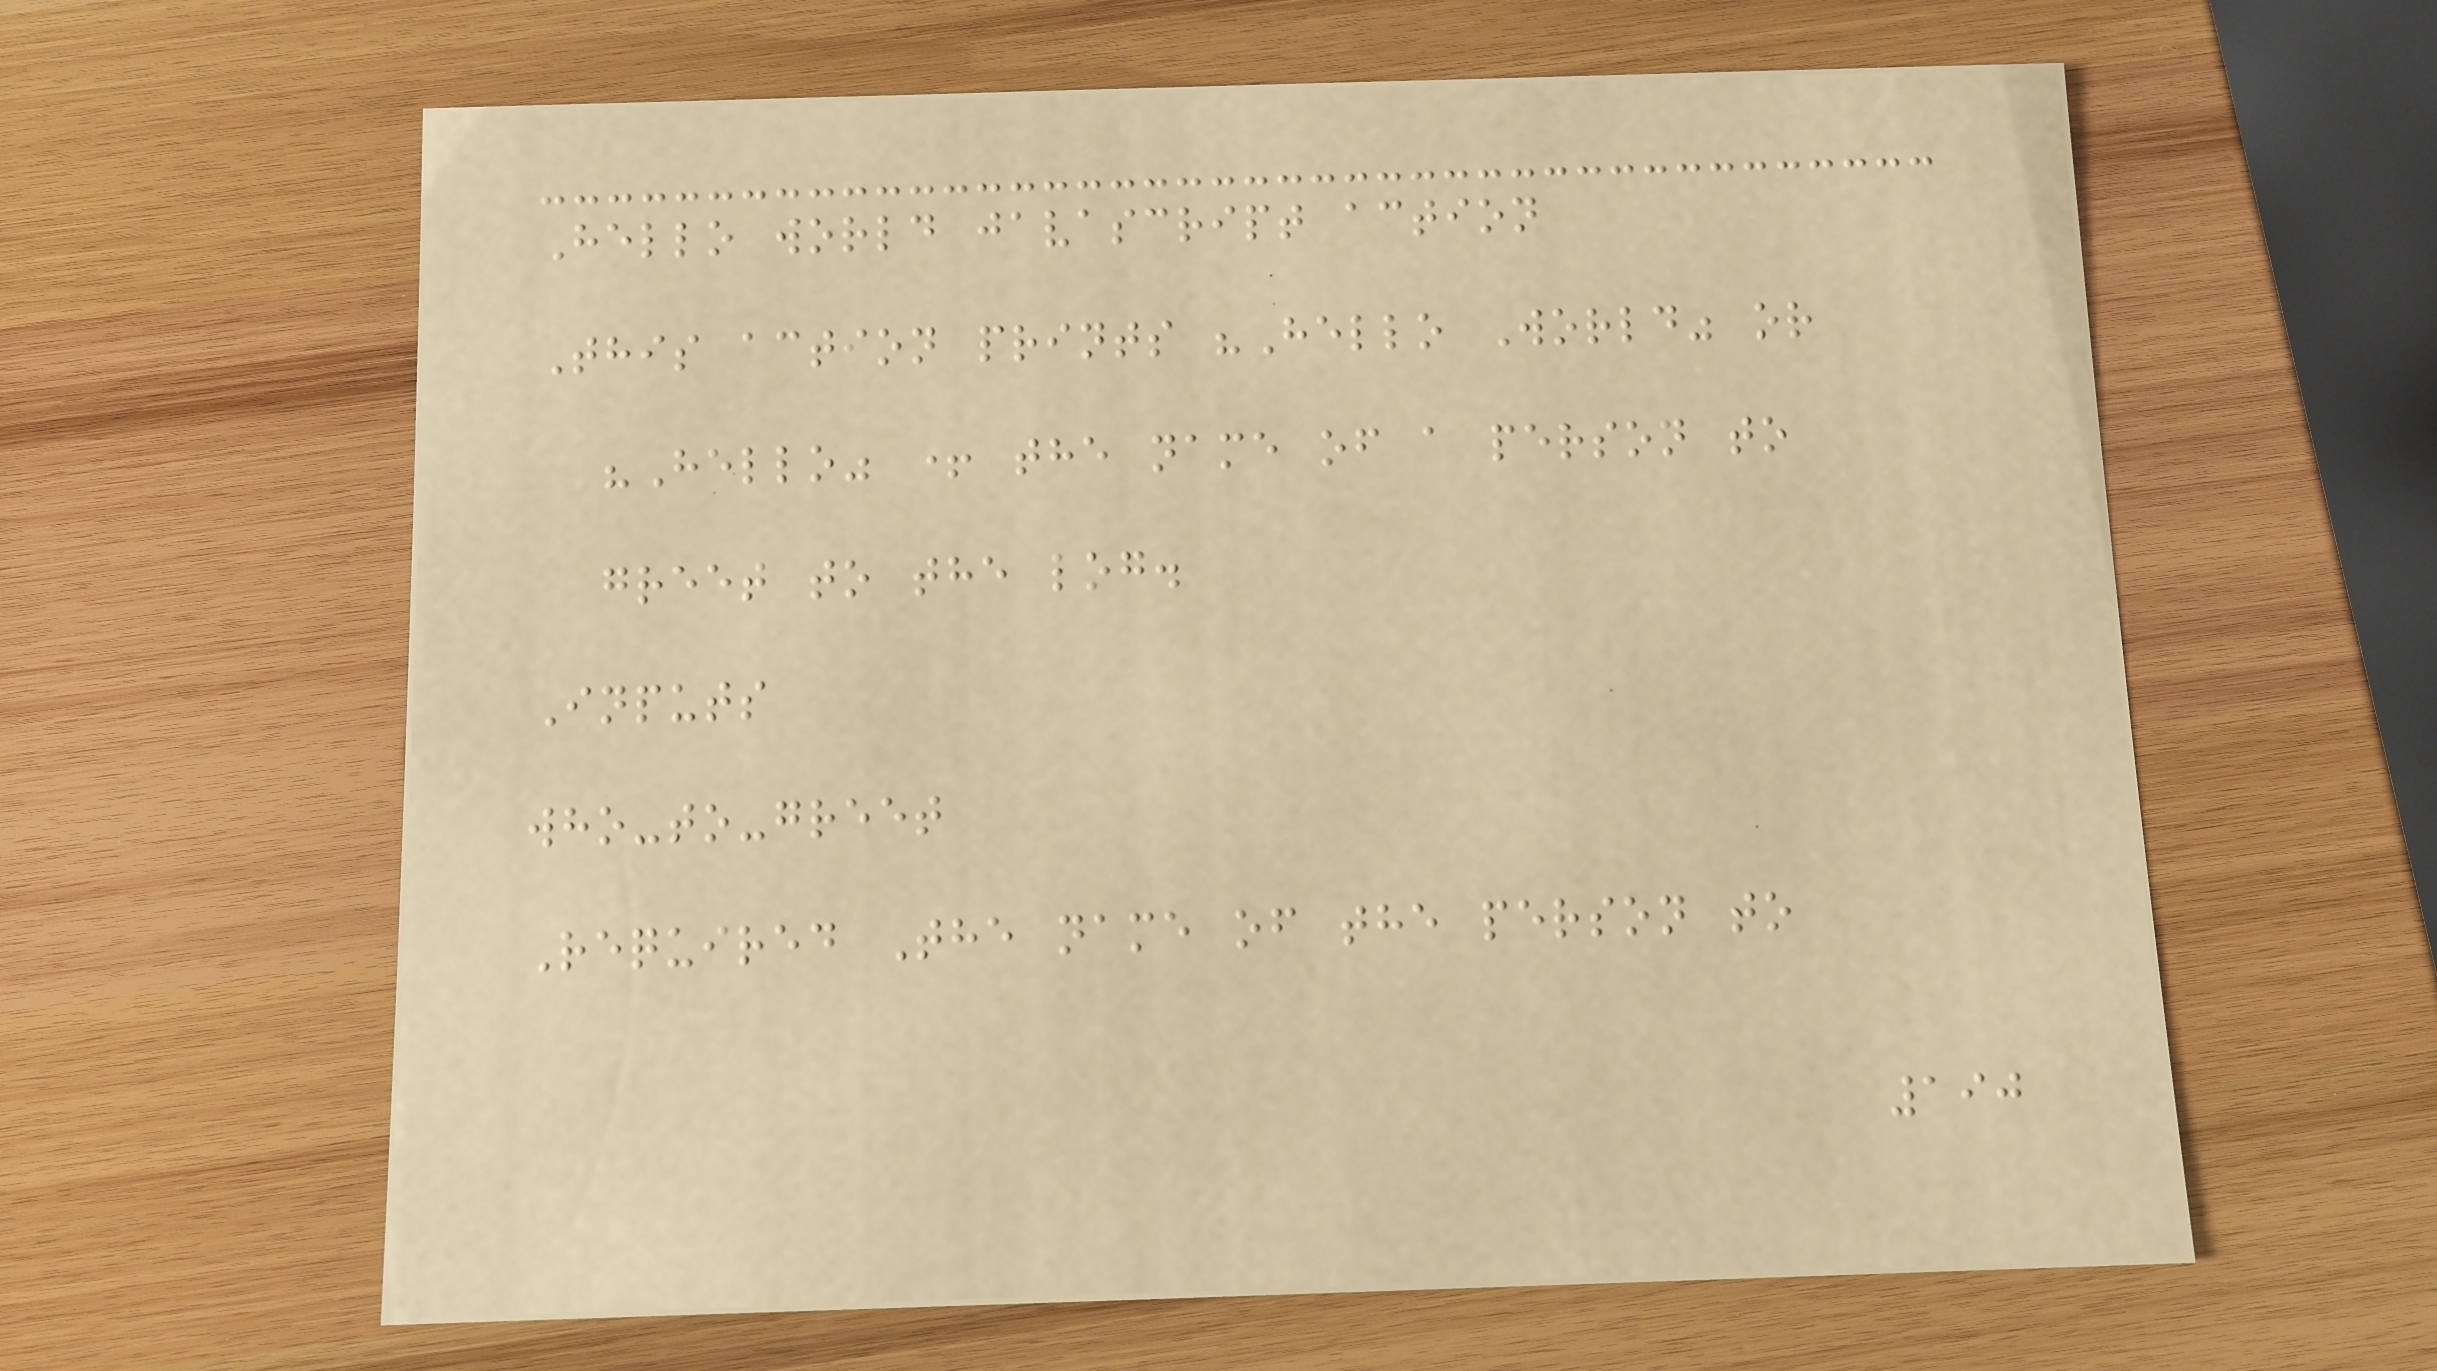Hello world javascript action
This action prints "Hello World" or
"Hello" + the name of a person to
greet to the log.
Inputs
who-to-greet
Required The name of the person to
190
